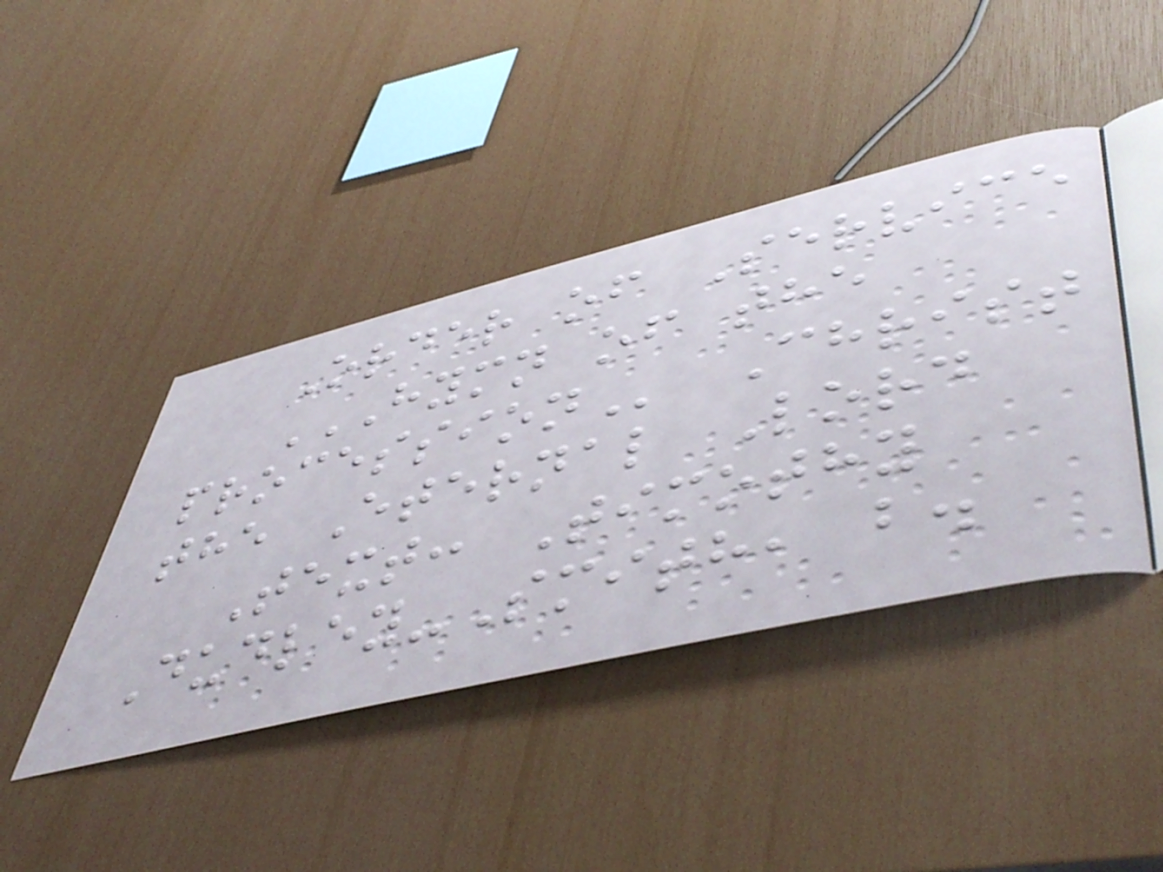Order of Service
HYMN OF THE
PROCESSION Christ
the Eternal Lord
Text: Timothy
Dudley-Smith, b.
